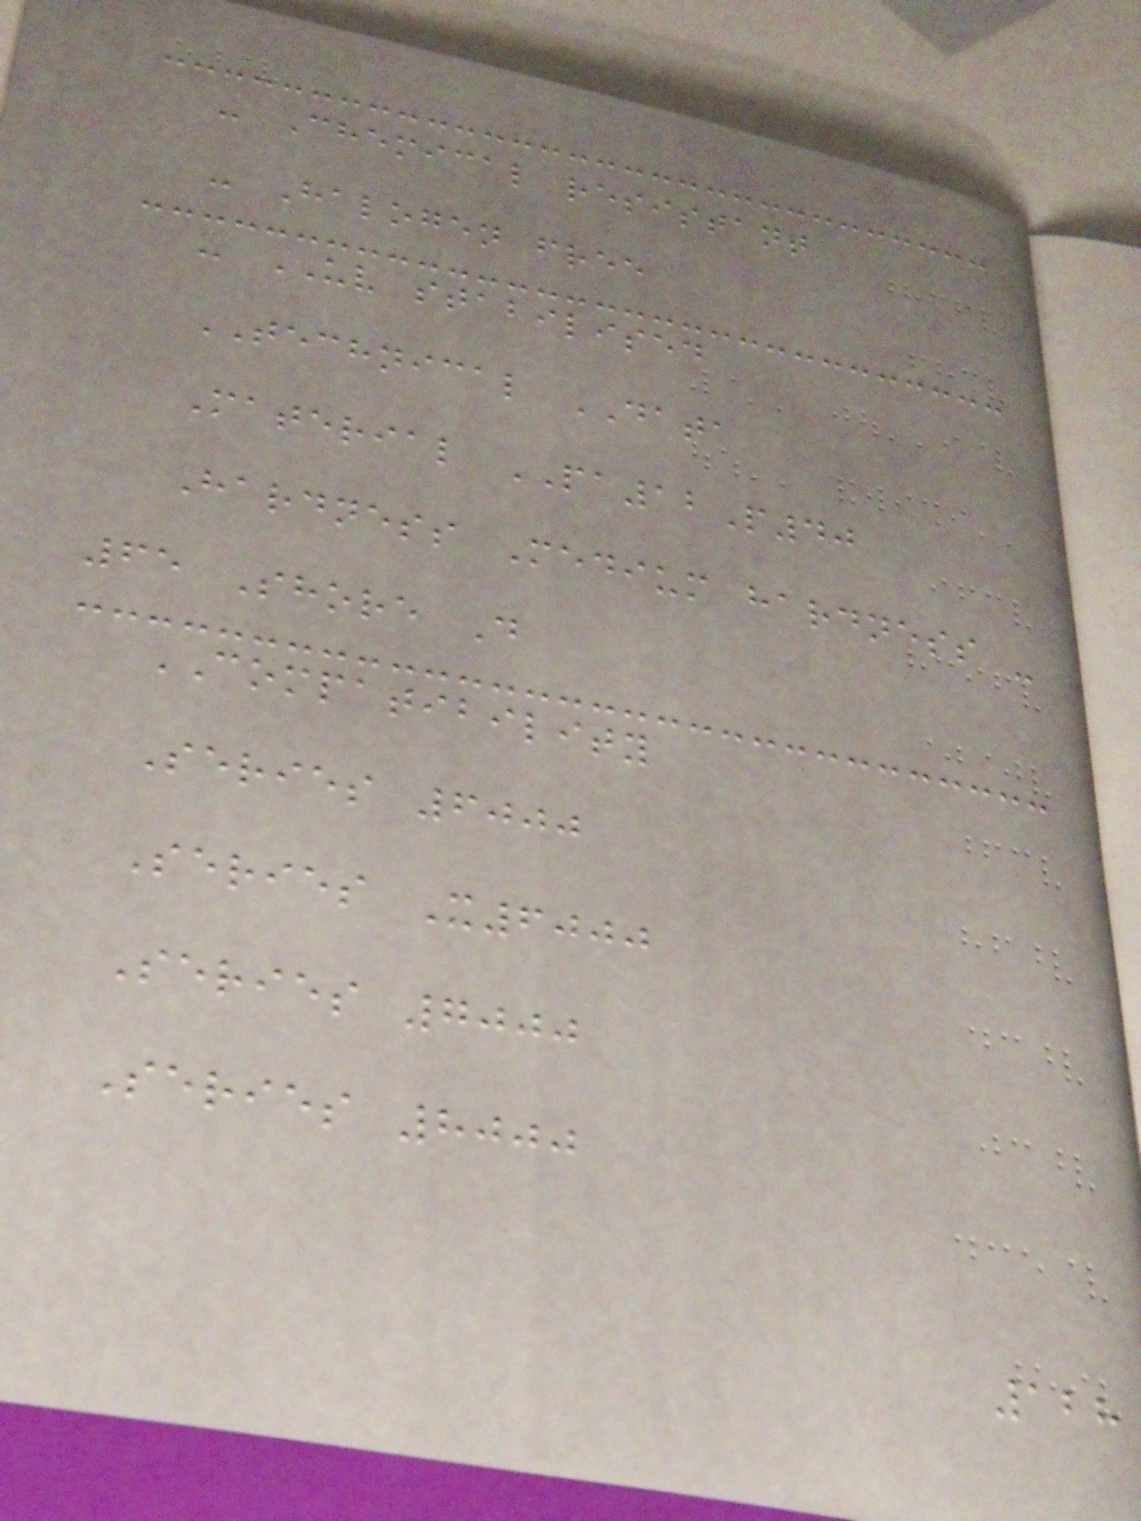- Chemical resistant
- Halogen free
- UV stabilised
TECHNICAL DATA
Material PA12P40
Hardness Medium hardness -
65 Shore D
COMPATIBILITY
Series 6000
Series X6000
Series 7000
Series 8000
128
